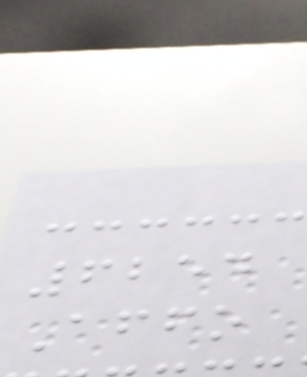6254
Affo
